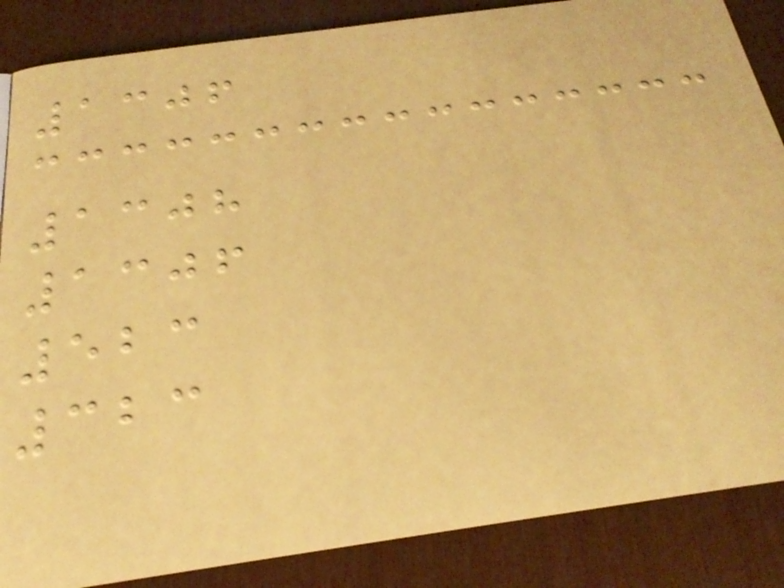1306
1308
1306
523
323
